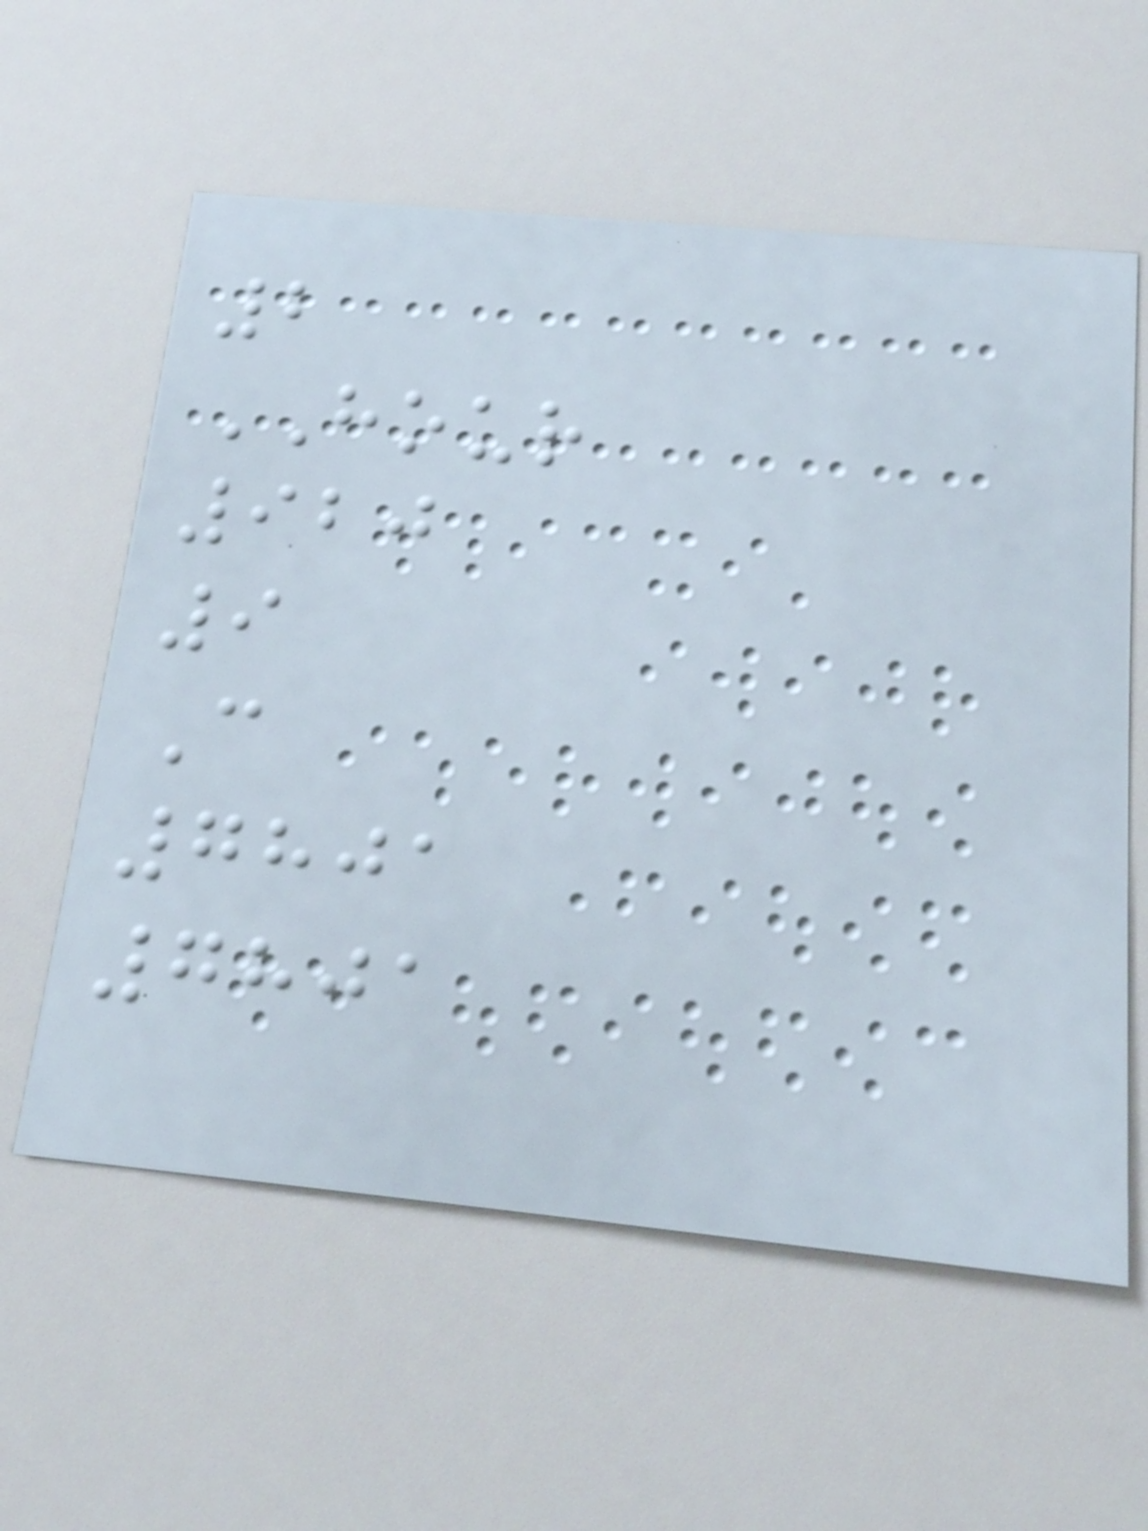2
HOUR
920
9
C
7801
7801
